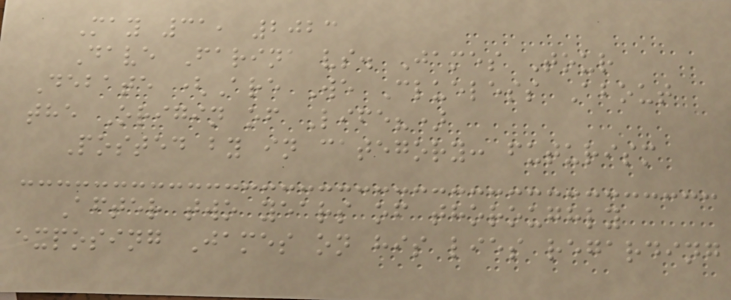May 31, 2023
Dave Farina vs. James Tour
Debate (Are We Clueless About
the Origin of Life?)
Posted by in category: futurism
After two years of thoroughly
exposing James on his lies regarding
